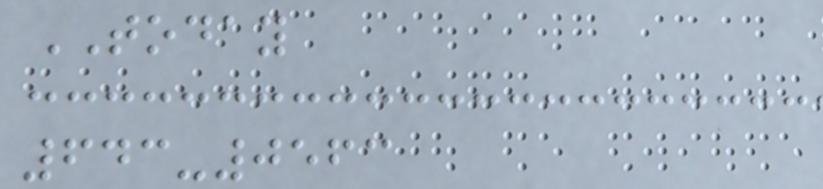TODAY
643-0563
